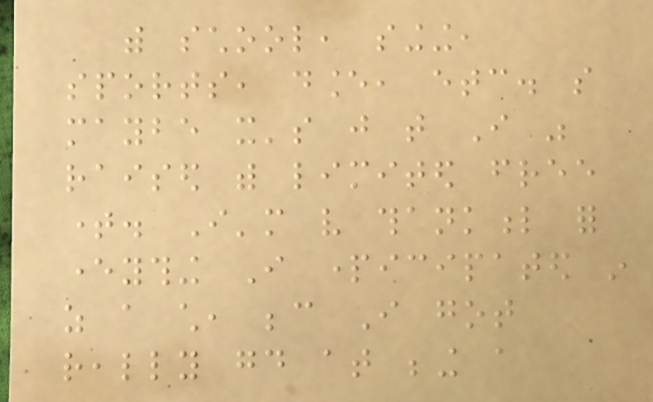with school, singing,
sports, dance, etc. so
maybe it's just that I was
raised with limited free
time. I'm very thankful for
everything I participated in
as a child, because I got
really good at being a
